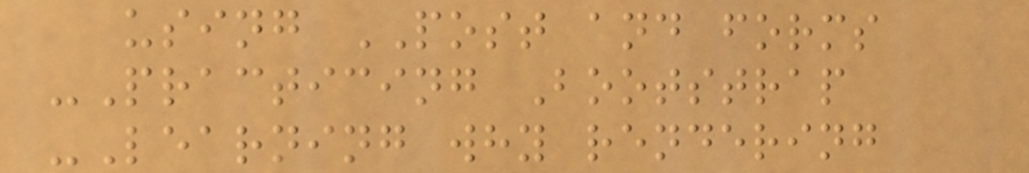using POST and forms
-Practicing Bootstrap
-Learning why rendering
